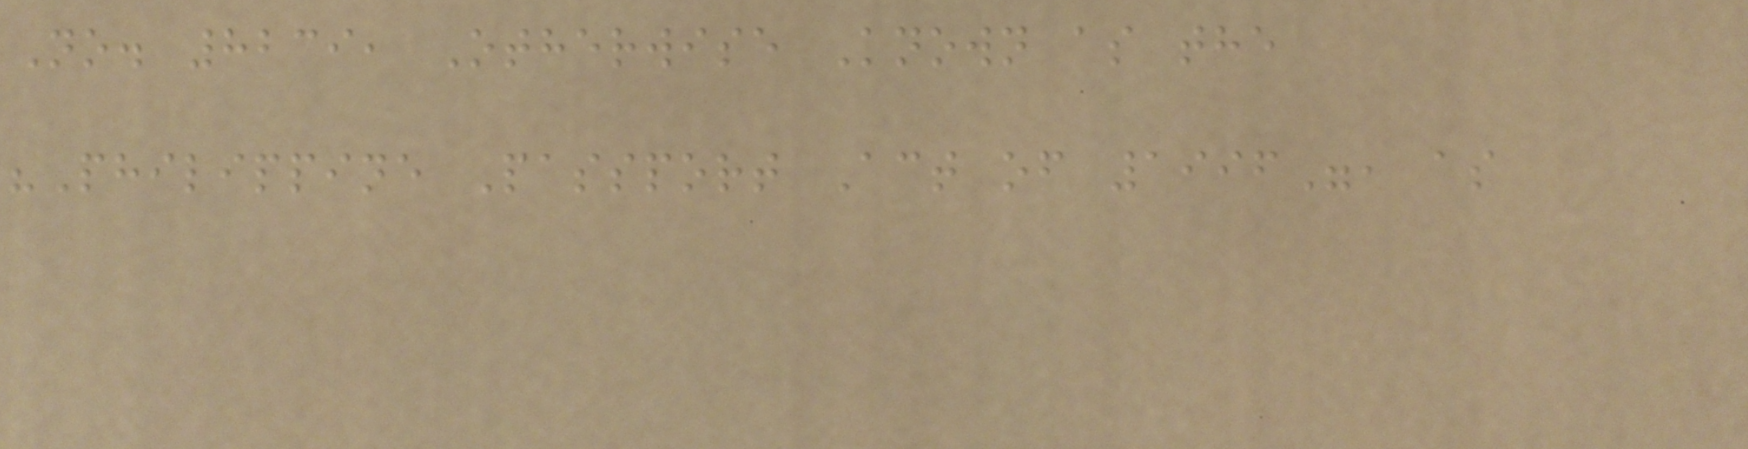No. 8239, Otherwise Known as the
"Philippine Passport Act of 1996", as
